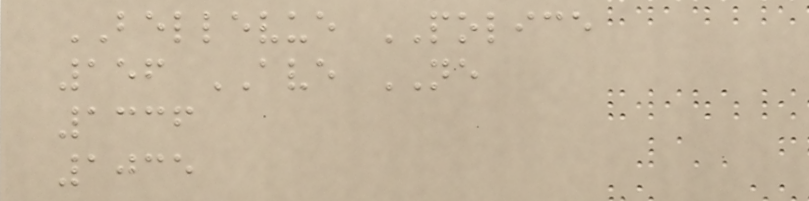BELLEVUE POLICE
156 AVE NE
1336
1035
